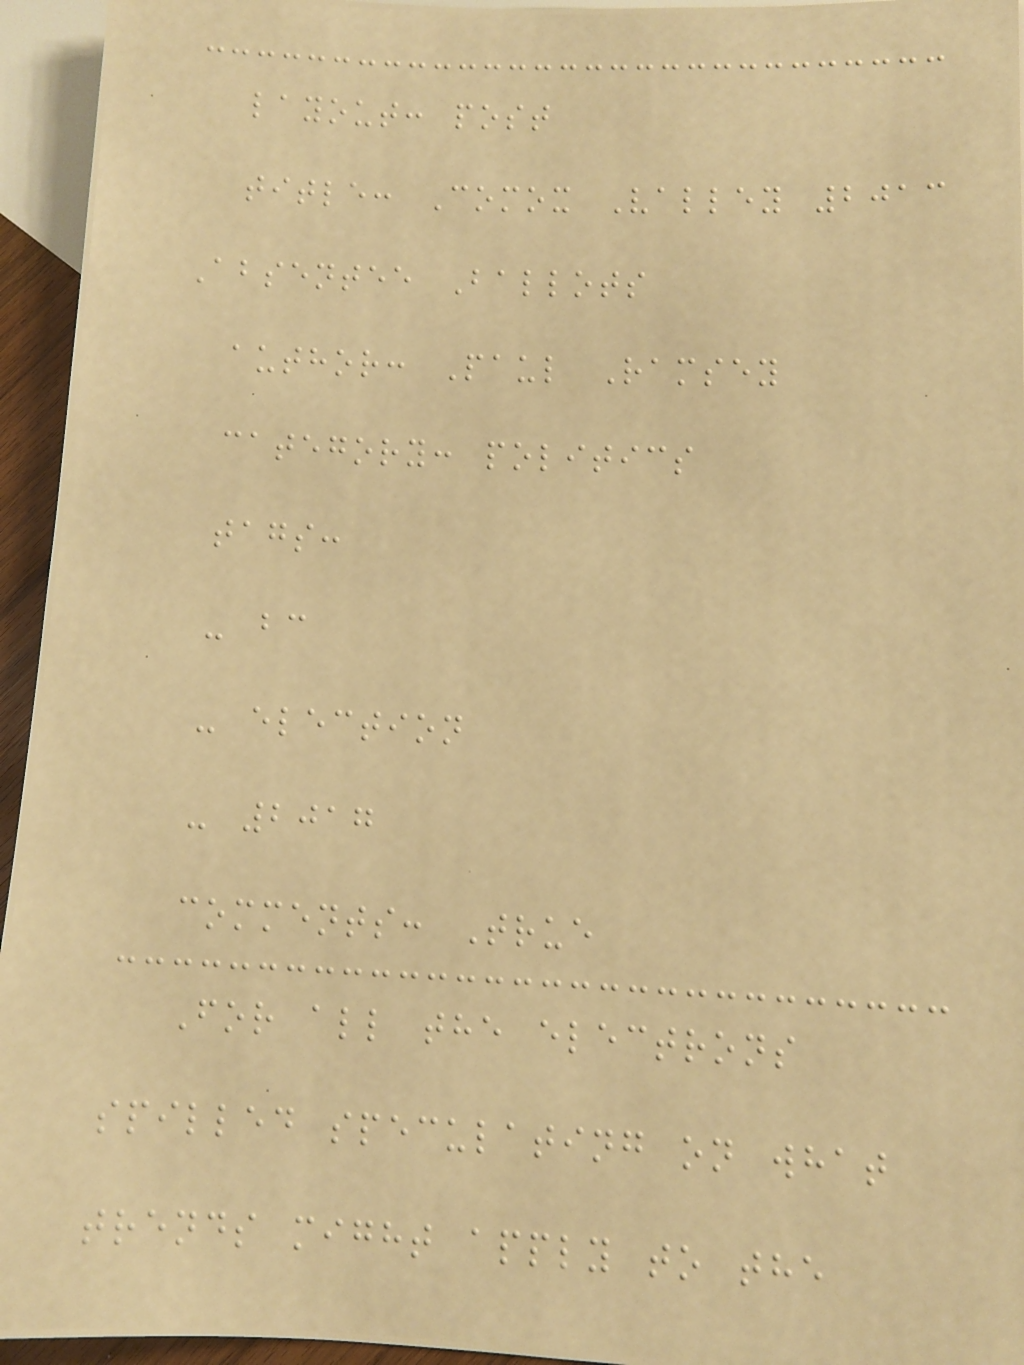layout: post
title: Comox Valley 2013
Absentee Ballots
author: Paul Ramsey
category: politics
tags:
- bc
- election
- 2017
comments: True
For all the electrons
spilled speculating on what
trends might apply to the
